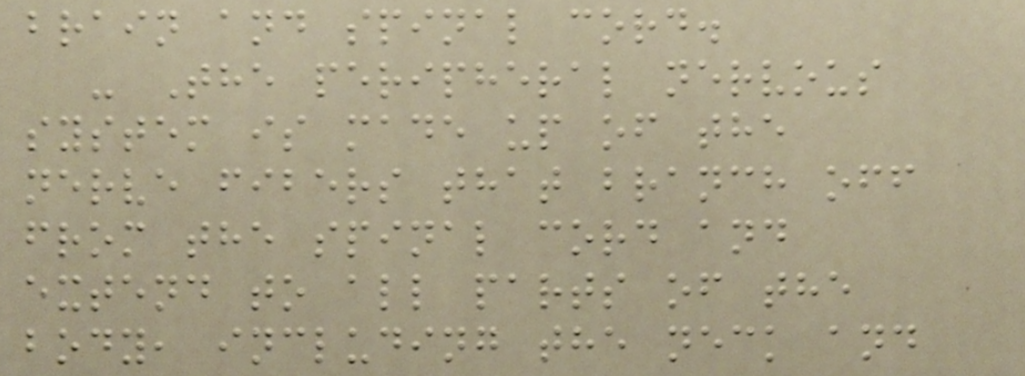brain and spinal cord.
- The peripheral nervous
system is made up of the
nerve fibers that branch off
from the spinal cord and
extend to all parts of the
body, including the neck and
